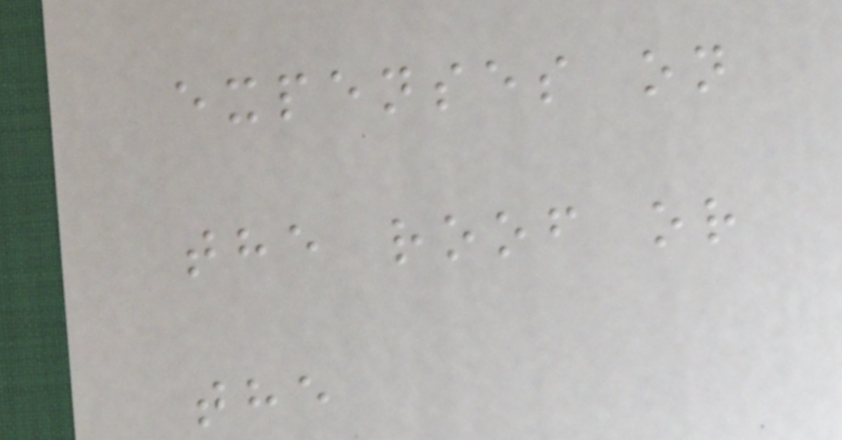expenses on
the roof or
the
